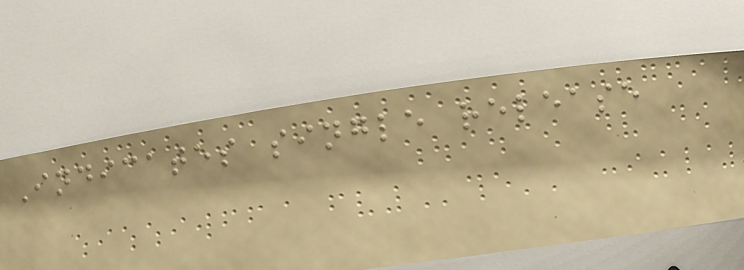Indicates single release
